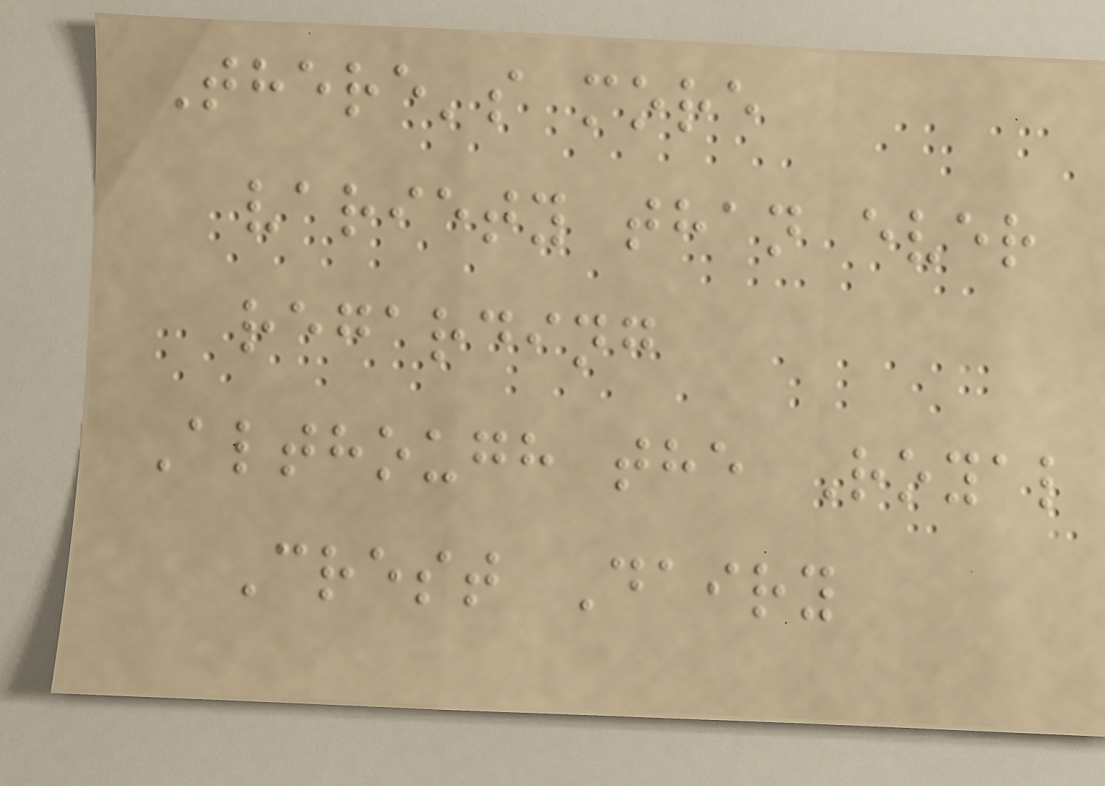There's more
variety than ever
regarding
Although the Royal
Crest Dairy
